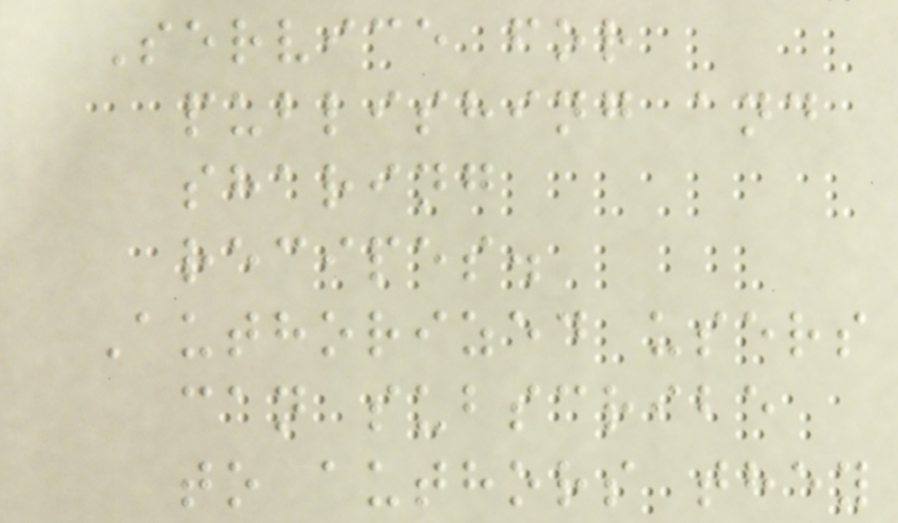Service for
publishing and
sharing
recipes.
Authorized users
can subscribe
to authors they
